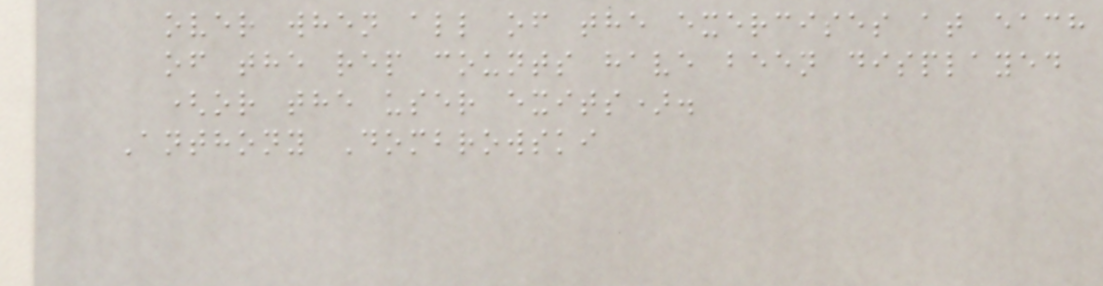over when all of the exercises at each
of the rep counts have been displayed
(or the user exits).
Anthony Dombrowski
